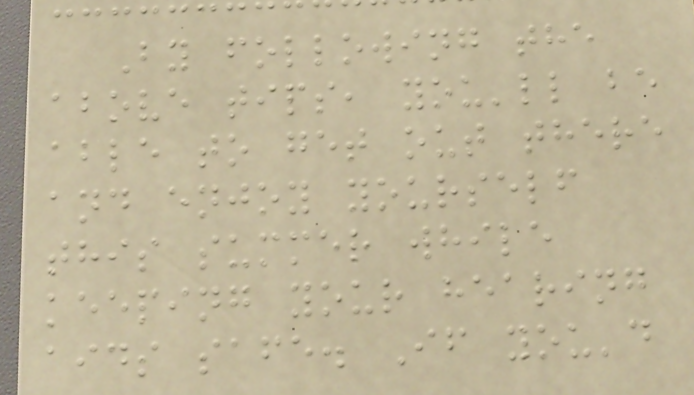By following the
above tips, you'll be
able to get out there
and enjoy yourself
this summer while
keeping your hearing
aids safe. If you'd
